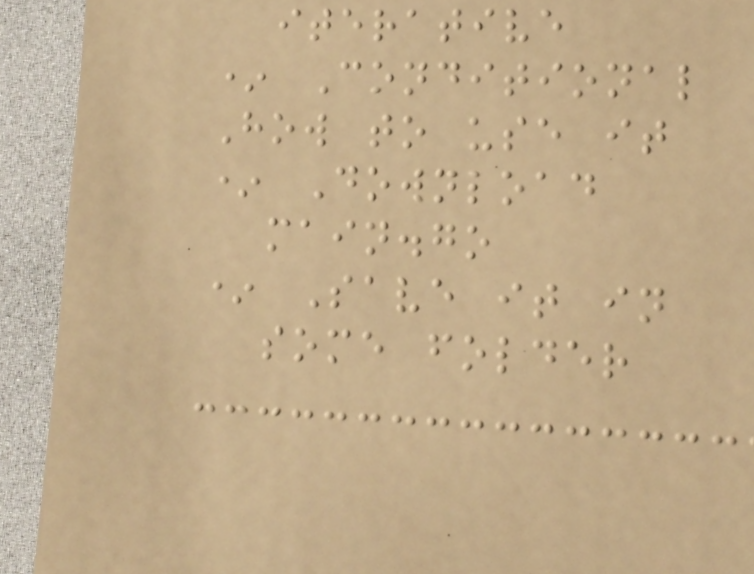iterative
* Conditional
How to use it
* Download
main.go
* Save it in
some folder
